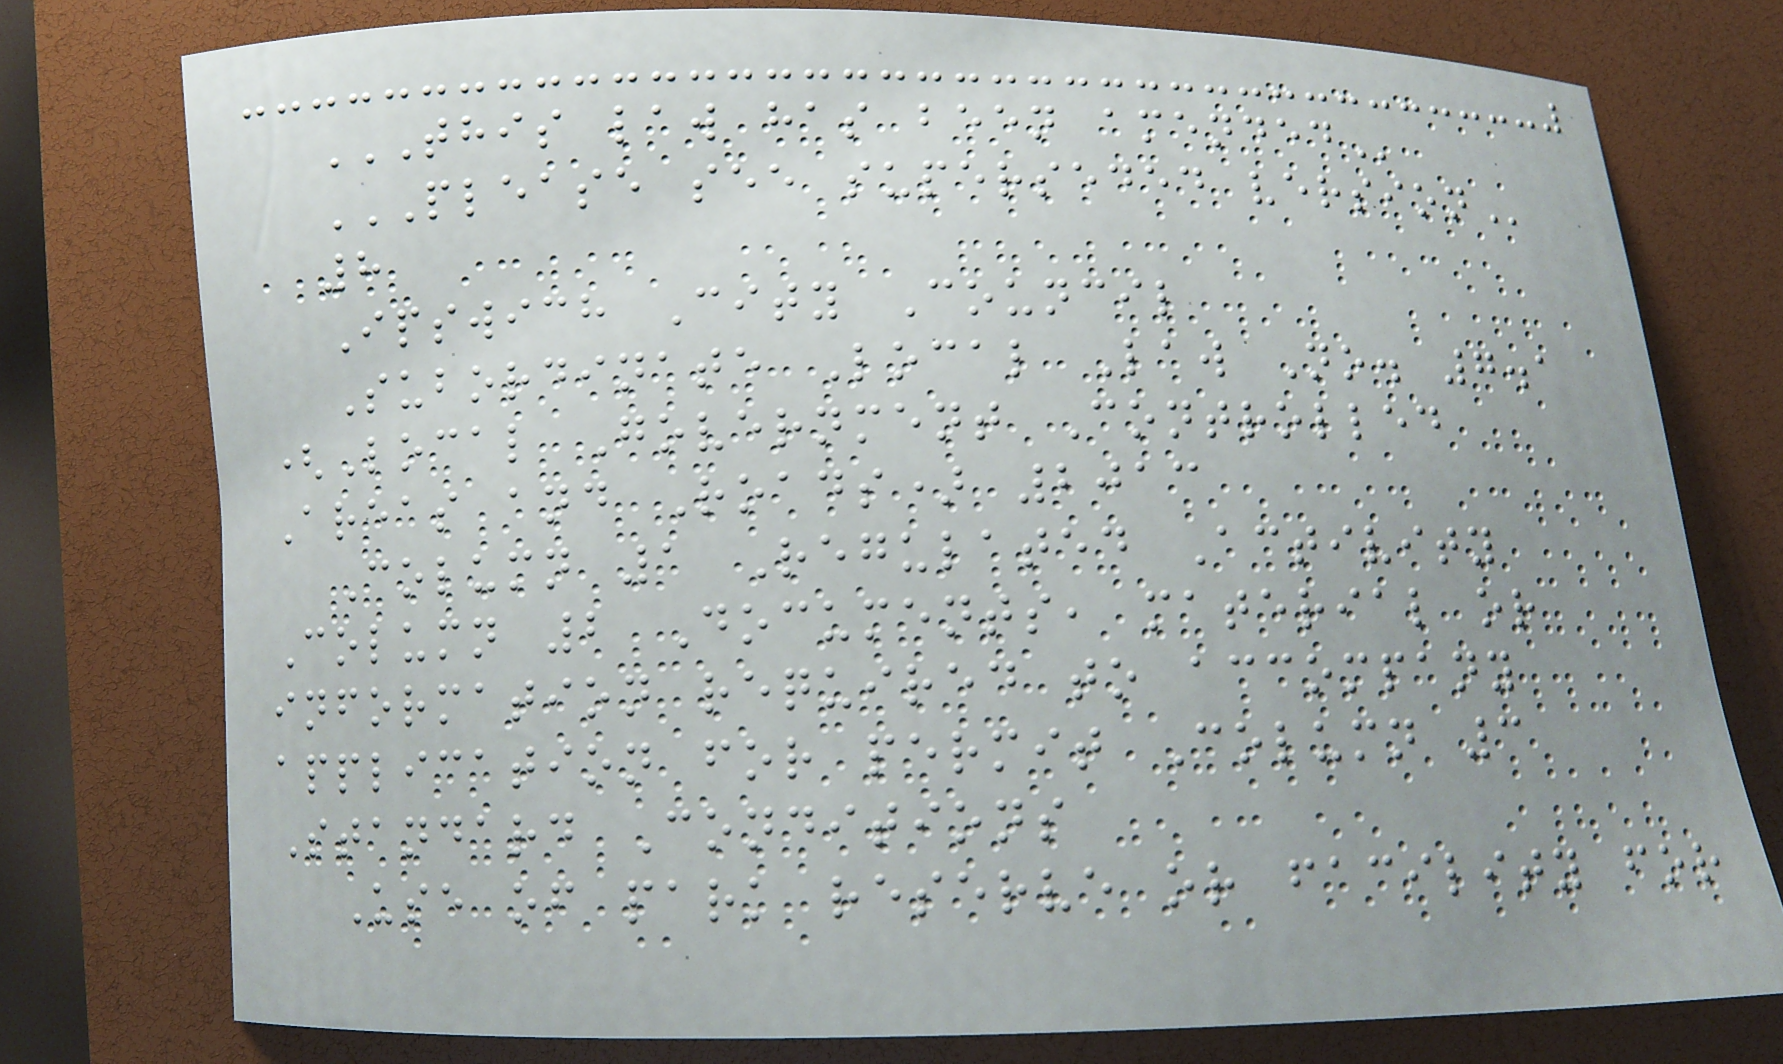THIS LAW HAS BEEN AMENDED
PLEASE SEE SUPERSEDED VERSION
8
Ipswich City Council
Subordinate Local Law No. 7.1
(Local Government Controlled
Areas and Roads) 2013
Column 1 Regulated Activity
Column 2 Documents, material or
information required to accompany
application for permit Column 3
Standard Conditions
Use of park reserve or facility for
